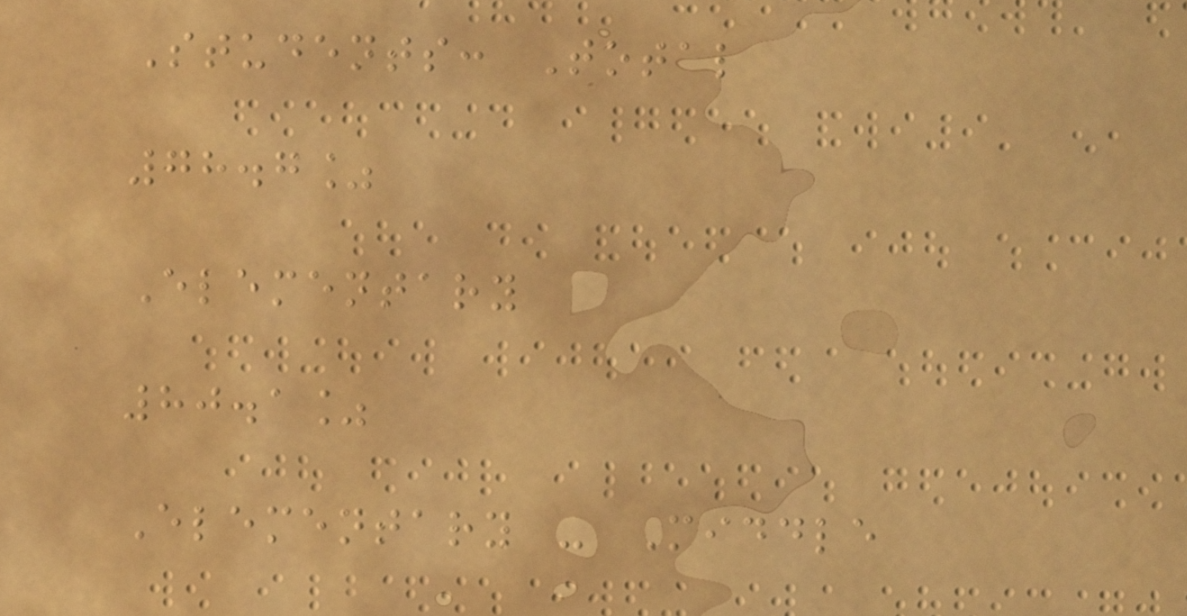Students: Total
78.7%
Elementary
80.1%
Elementary - Middle
